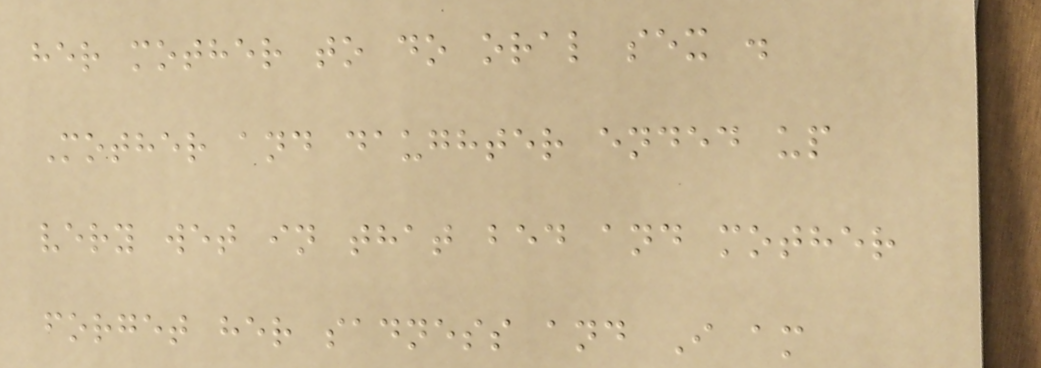her mother to do oral sex .
Mother and daughter ended up
very wet in that bed and mother
forget her sadness and I am
